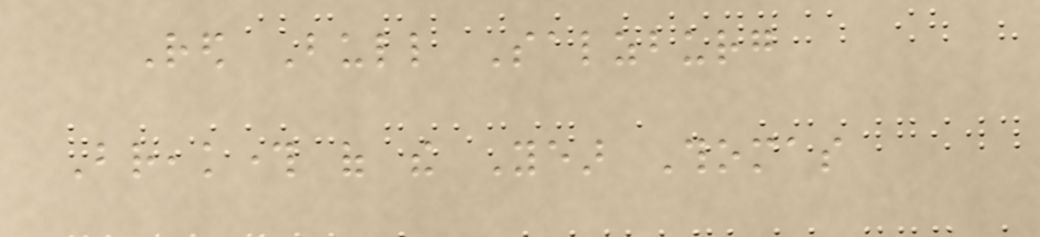Red Bull Salzburg
Breakthrough of the Year Thomas
